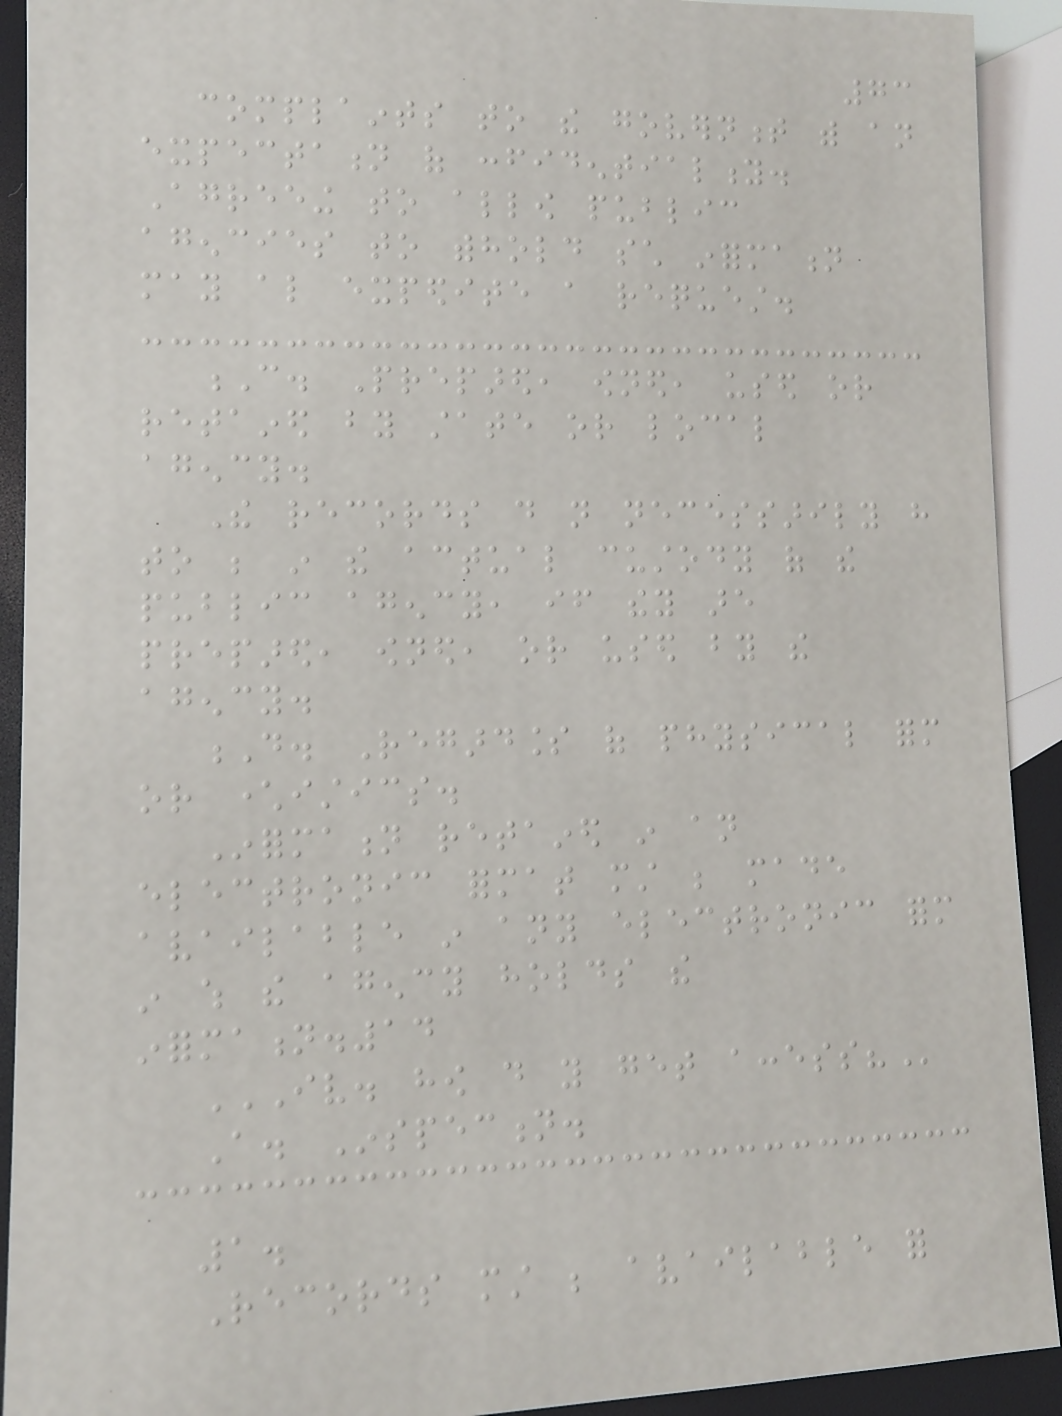73
complaints to the government with an
expectation of confidentiality.
Agreeing to allow public
agencies to withhold such information
may also expedite a request.
C. Prepared, owned, used or
retained by state or local
agency.
The records do not necessarily have
to be in the actual custody of the
public agency, if they are
prepared, owned, or used by the
agency.
D. Regardless of physical form
or characteristics.
Information retained in an
electronic format must be made
available in any electronic form
in which the agency holds the
information.14
IV. HOW DO YOU GET ACCESS?
A. Inspection.
1.
Records must be available for
